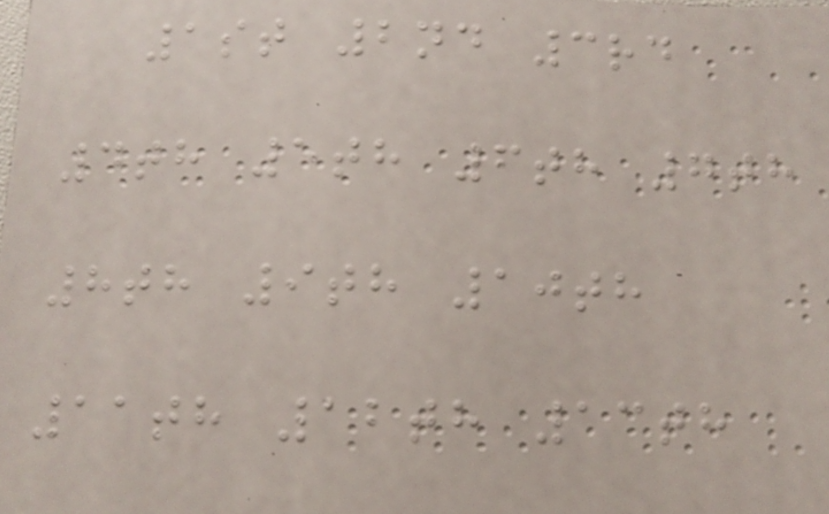1st 2nd 3rd
4th 5th 6th 7th
8th 9th 10th
11th 12th 13th
